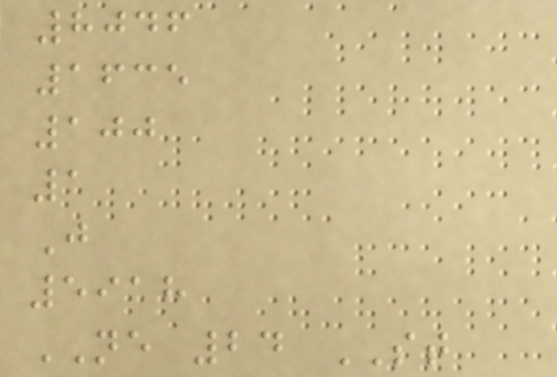8046
1635
100
1
J
5918
NE 24 ST
